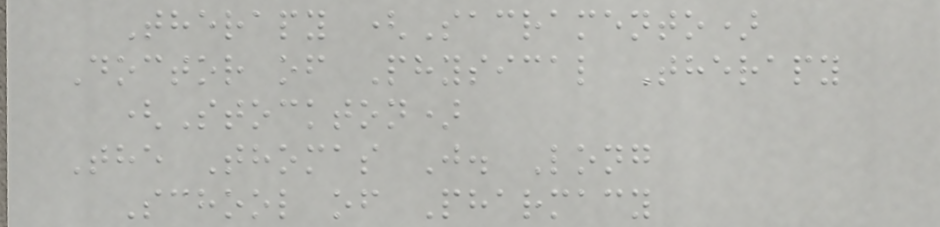Therapy (Sacramento)
Doctor of Physical Therapy
(Stockton)
The Thomas J. Long
School of Pharmacy
